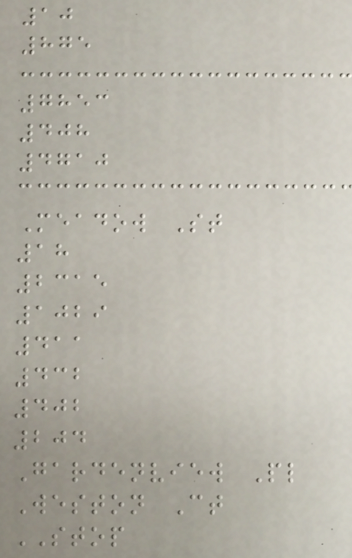10
875
7853
408
4710
Meadow St
18
2315
1029
411
432
402
204
Gardenview Pl
Weston Ct
STOP
